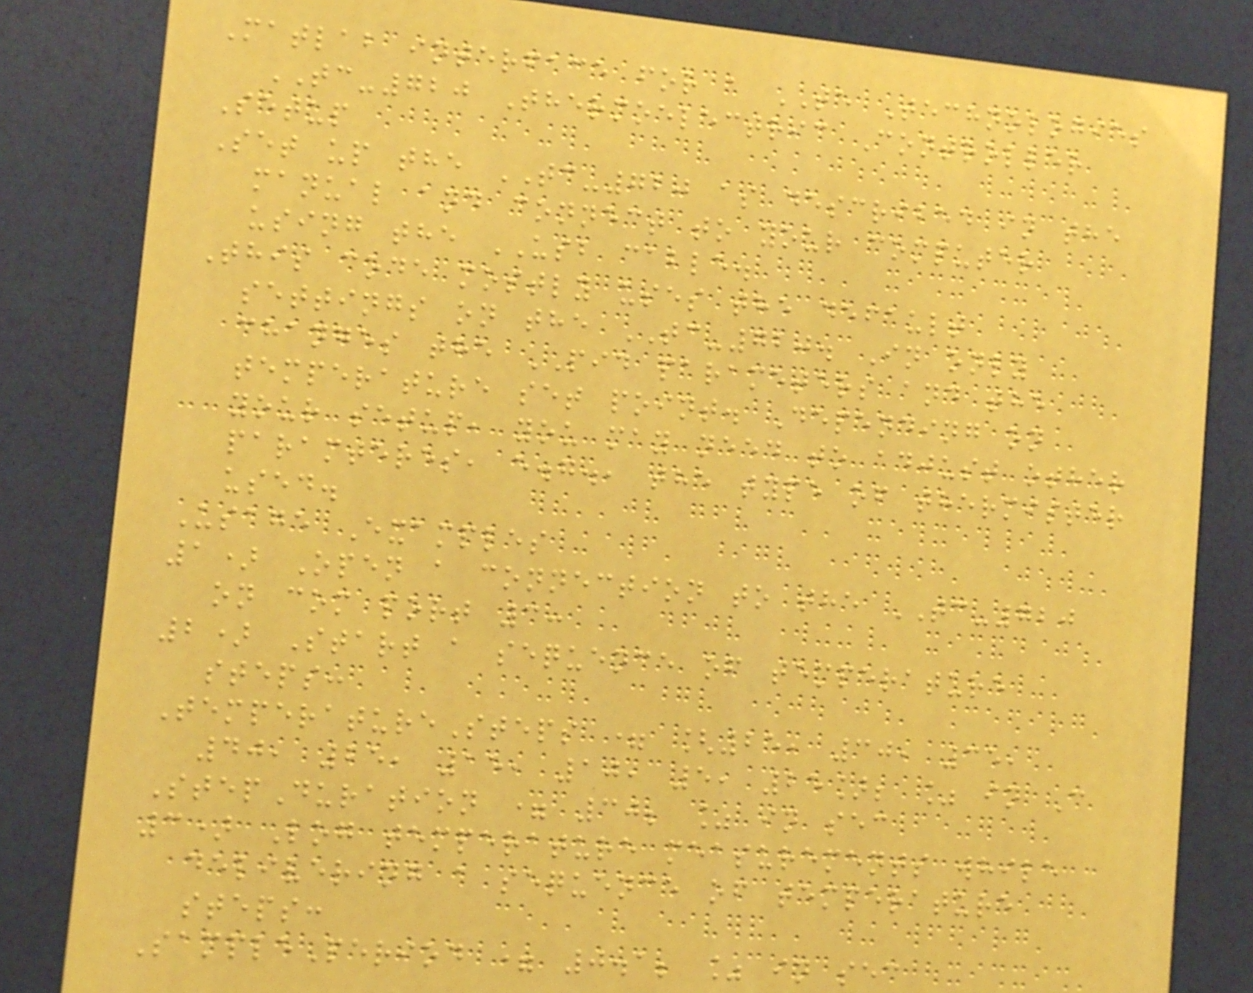Matlab interface for a TE Technologies
TC-720 Thermoelectric Controller
Setup
Set up the TC-720 as described in the
manual and connect to your computer
using the USB cable.
This code mostly uses the default
settings on the TC-720. In only
changes the PID parameters and the
temperature set point. Depending on
your setup, you may need to adjust other
paramteres, e.g., the type of thermister
used.
Usage Examples
1) Open a connection to the TC-720
on com port 3:
2) Start a sequence of temperature
steps:
TemperatureSteps = [25, 30, 35,
40, 25, 15, 10, 5, 25]; % in C
StepDuration = 30; % in sec
3) Log temperature measurements while
delivering a sequence of temperature
steps:
SamplePeriod = 0.1; % in sec
